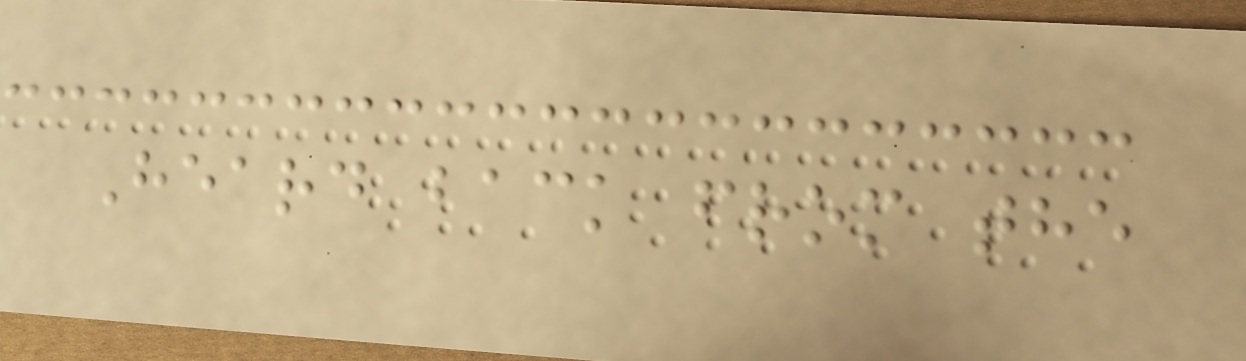Heard back from the
